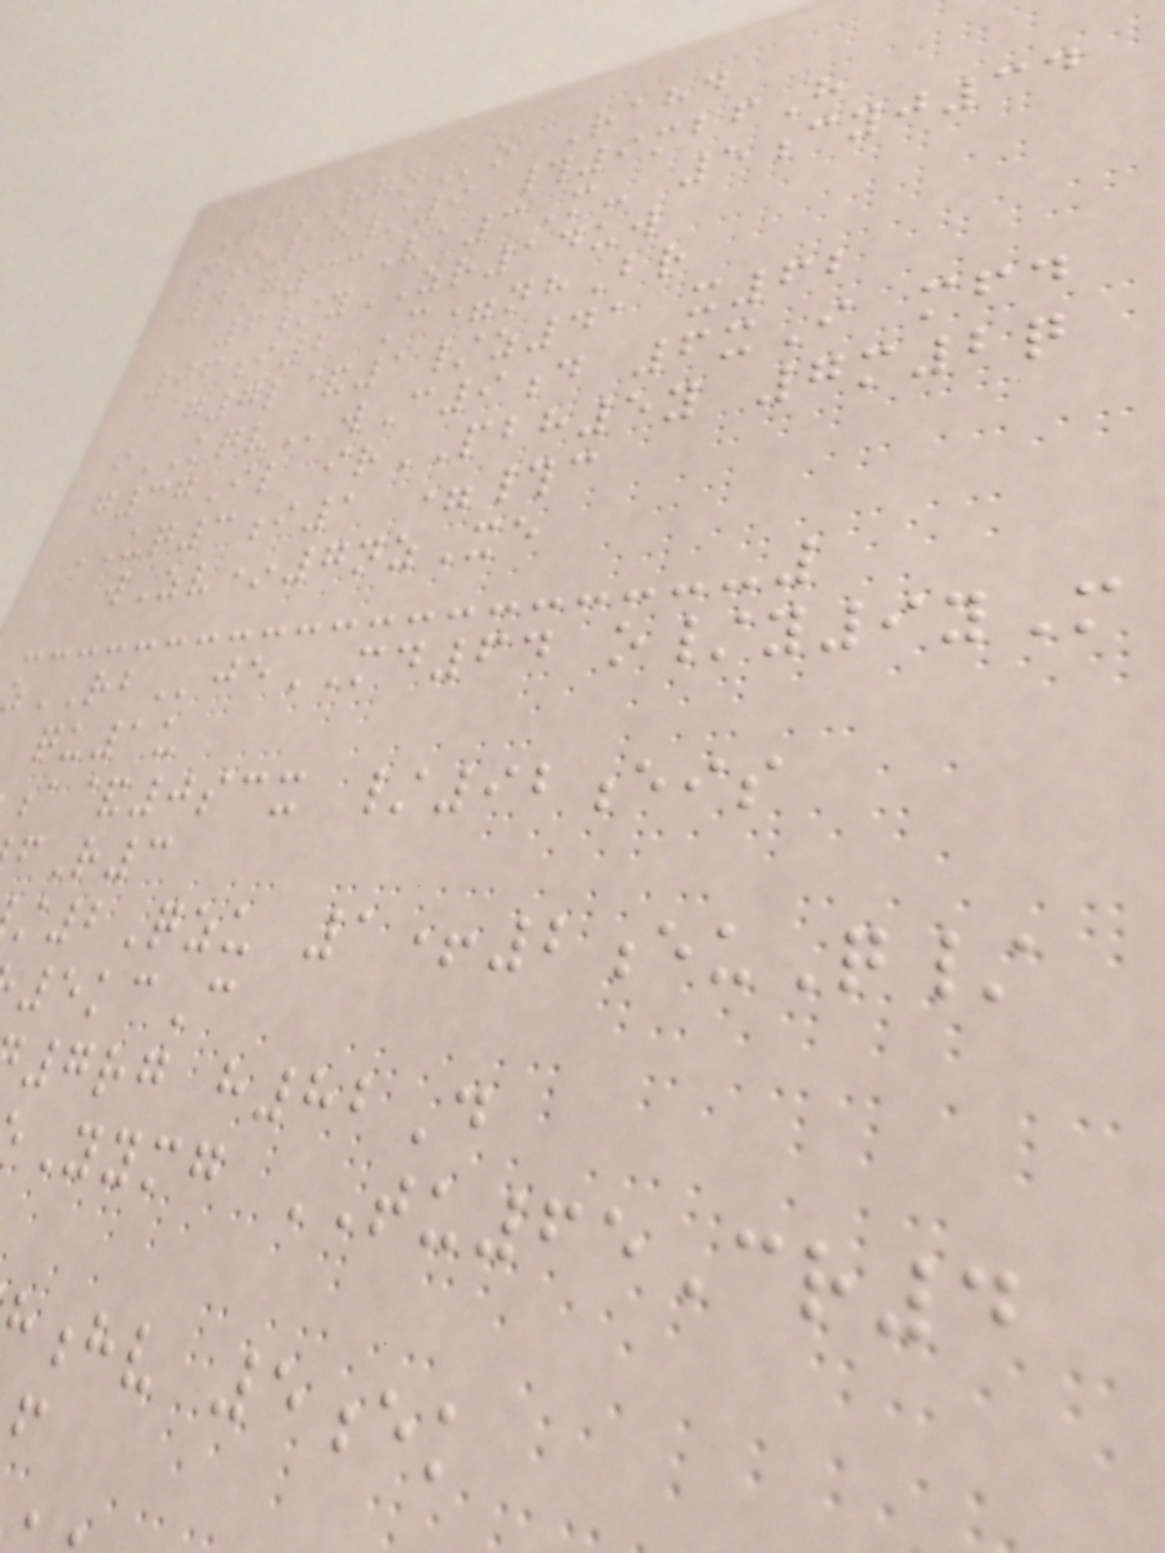TtRGNo Rahd
nO18/9 #9mbfH
4G33Va3M- 5cyj34
6/yZR14uw
06i2 C=nhBr
g7l&1/z41 x62
iKQVwC9d 6xI mfd
g37Il irPBH5y 7m2q
UQ3i1 =#c
wZv*7nzXe
zRBjeMD64 o/y9yM
qu1u
a&0scx /92eis
R3
2Qzu 1+2euQ/
5kcC
7rg h82D
Yymg TU65Cr4
hv 5ek
